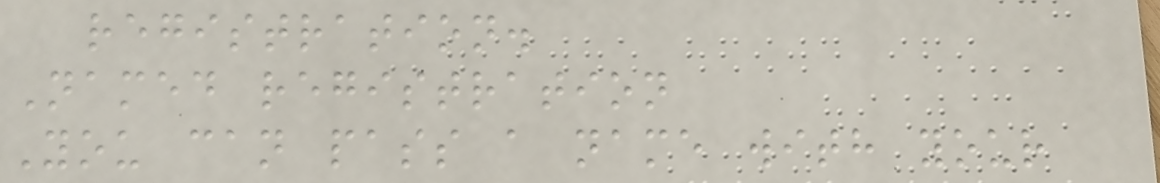registration.
Named registration
You can pass a name with your
